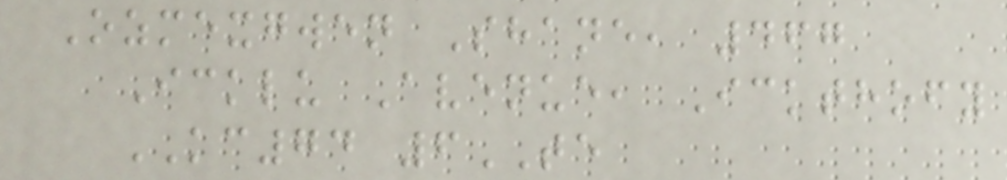Ozmexgwen Shane, 467
Icklu Avenue, Ickthofy
KC74 6TE
